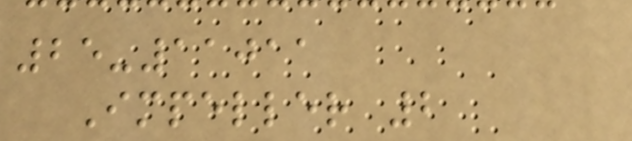25-11011
Impeller 2
